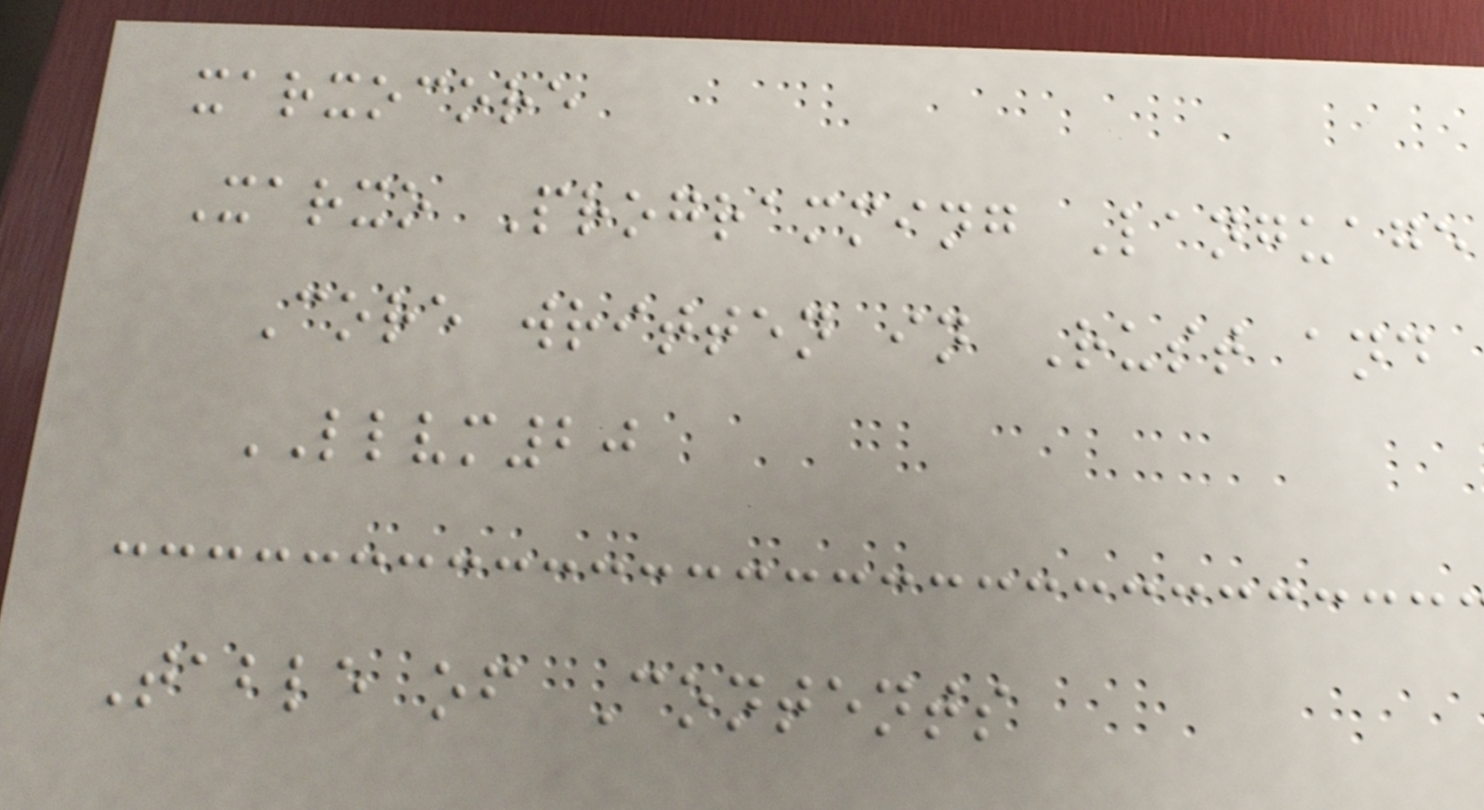xarxocore
Xarxo Programming Language
Core written in Rust and
LLVM20
Table of Contents
